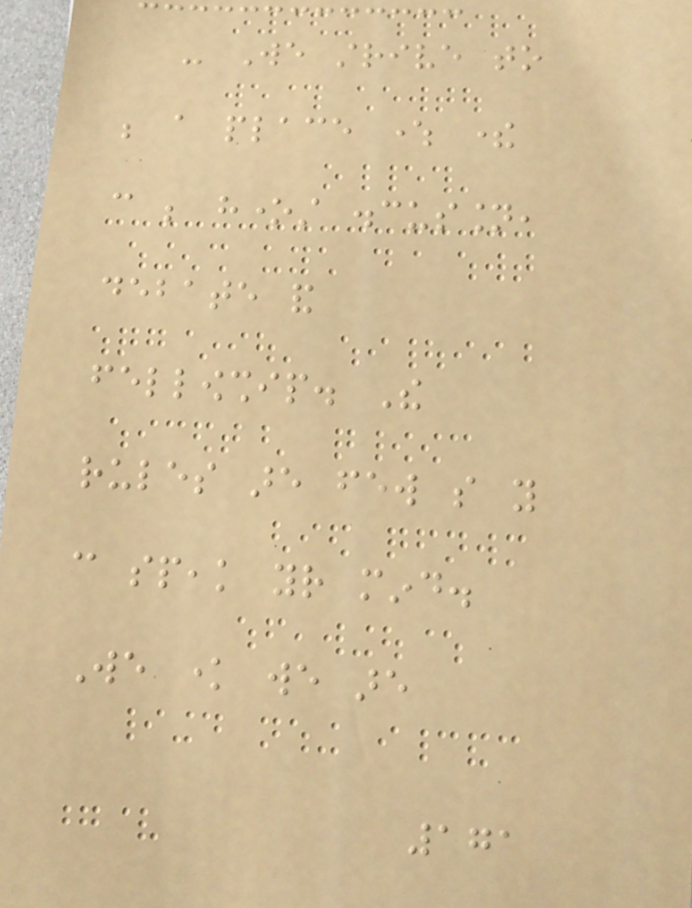- We strive to
be a place where there
can be honest discussion,
debate and
fellowship. The
rules are few so you
can speak your mind.
We know we are
171
